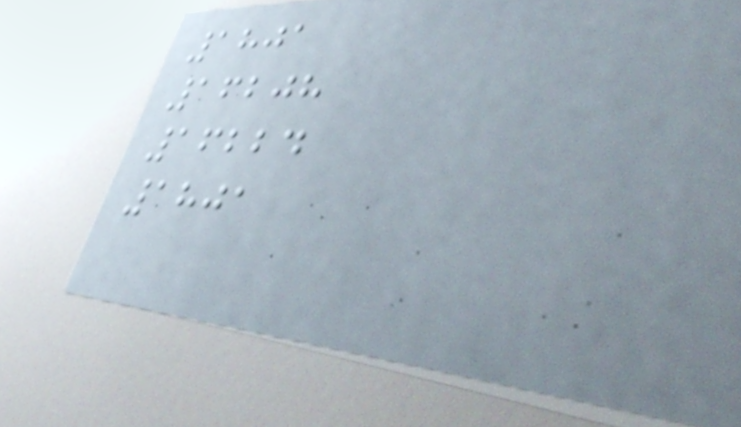1801
16208
16224
1801
